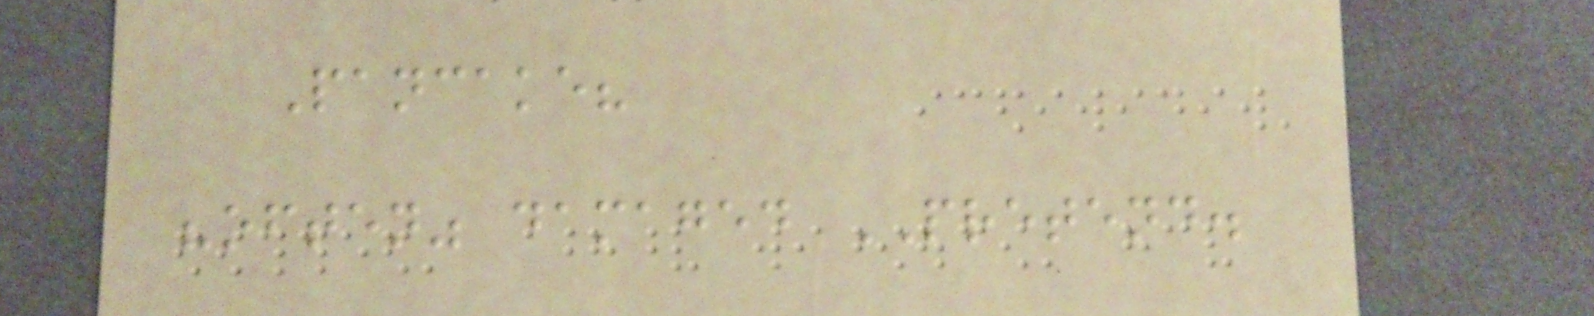Pancake?
"often" damaged PRETEND.
